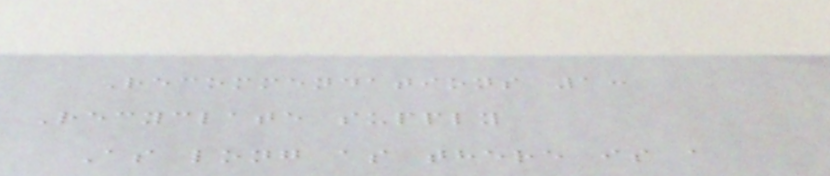Recommendations 1:
Recyclate supply
As long as there is a
